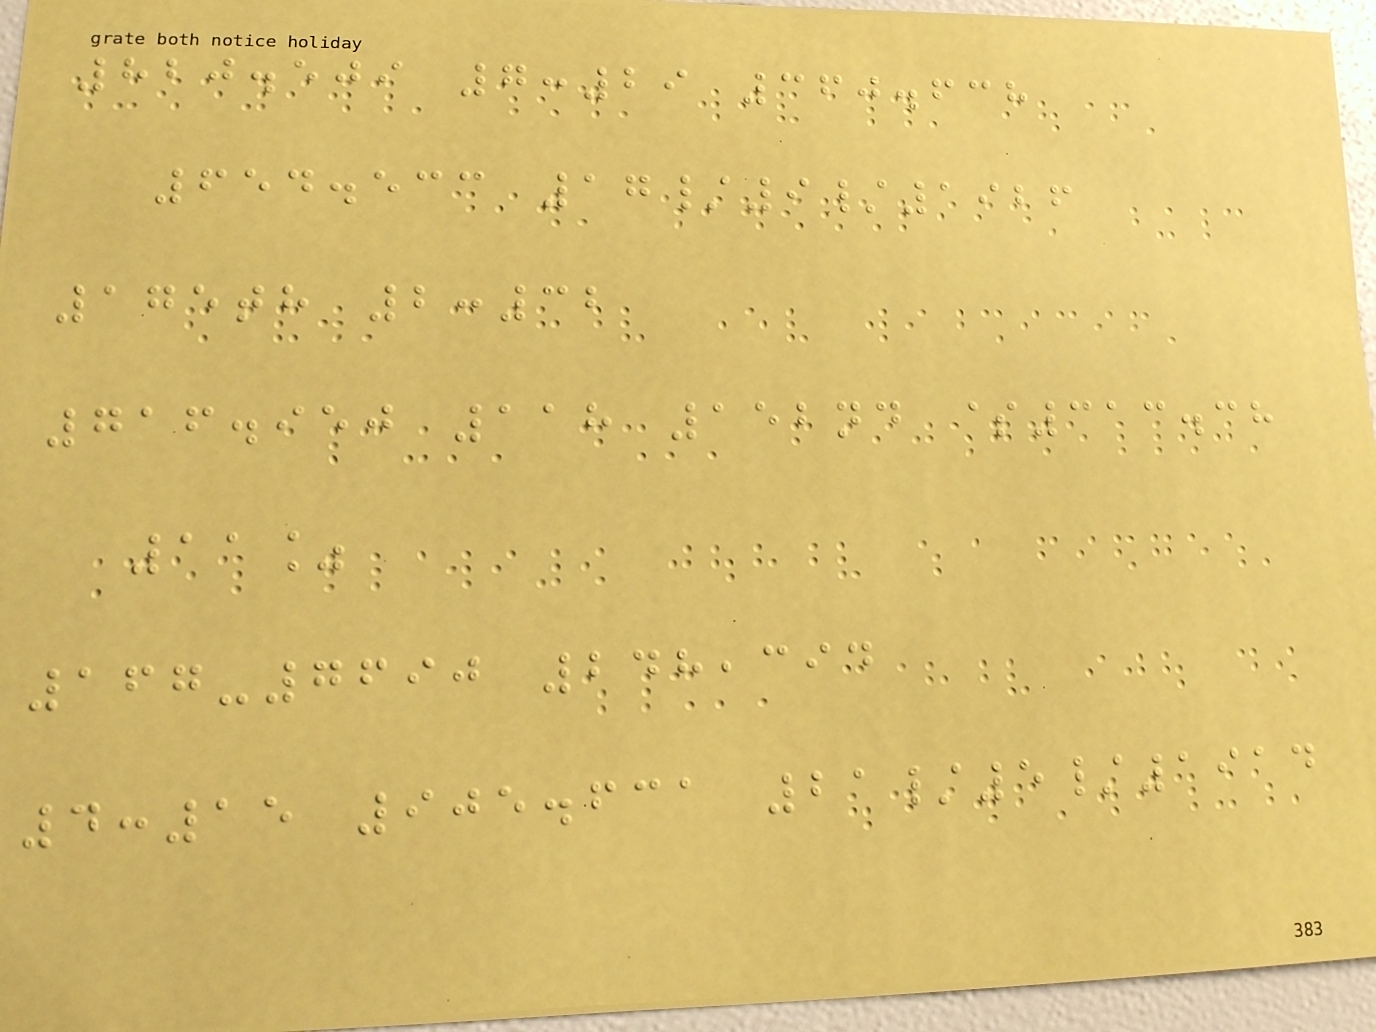820.509 7:29 360.638
654.533 17/9/1926
175th 2:32
716.950 118 152nd $313.38
11%
167-7690 248,394
4:15 905.631 21/5/1914
